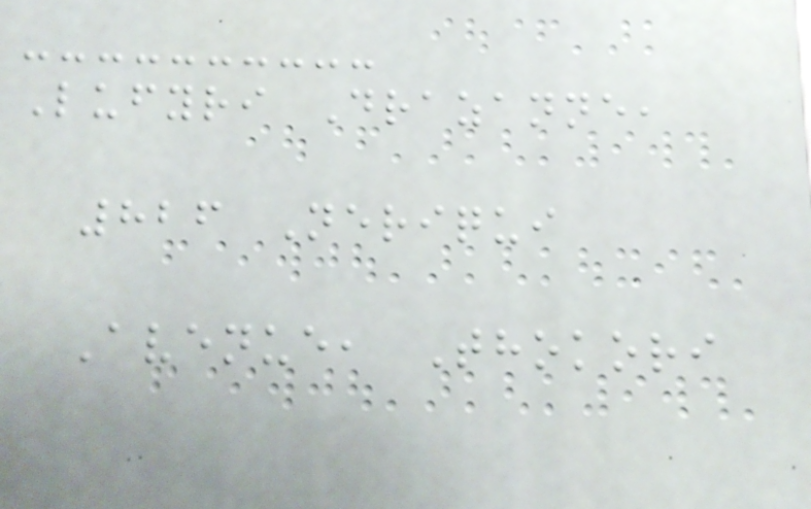Lufyri Drazanne,
826 Neriqui
Avenue, Thokori
